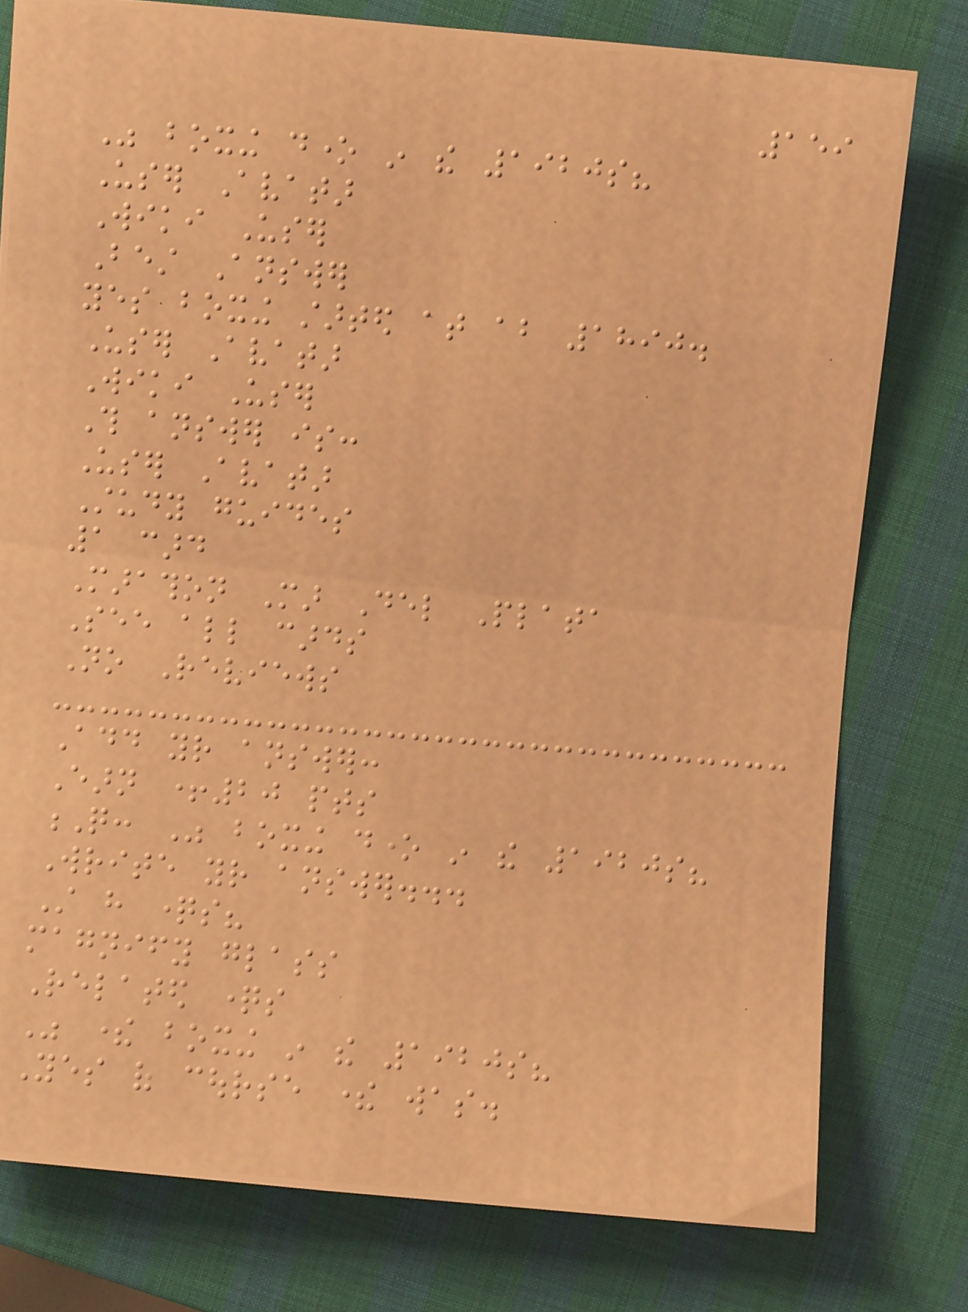159
Was boxing done in the 1920s?
User Avatar
Wiki User
Best Answer
yes boxing started at about 1890.
User Avatar
Wiki User
This answer is:
User Avatar
Study guides
1 card
Marathon Mar Del Plata
See all cards
No Reviews
Add your answer:
Earn +20 pts
Q: Was boxing done in the 1920s?
Write your answer...
Still have questions?
magnify glass
Related questions
Was there boxing in the 1920s?
Yes of course there was.
